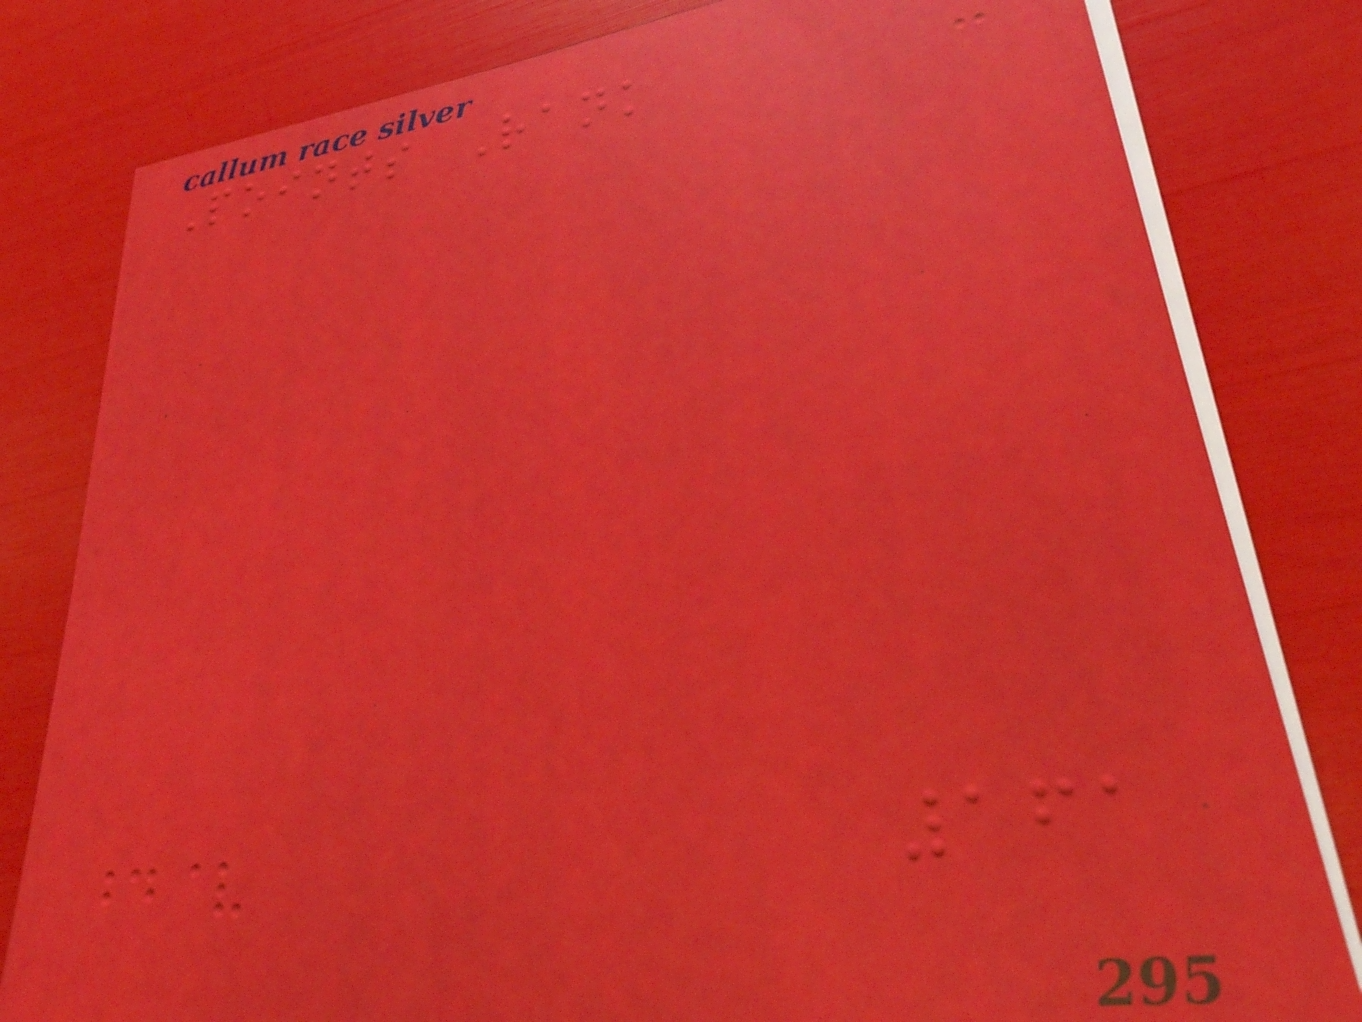Points Rank
161
